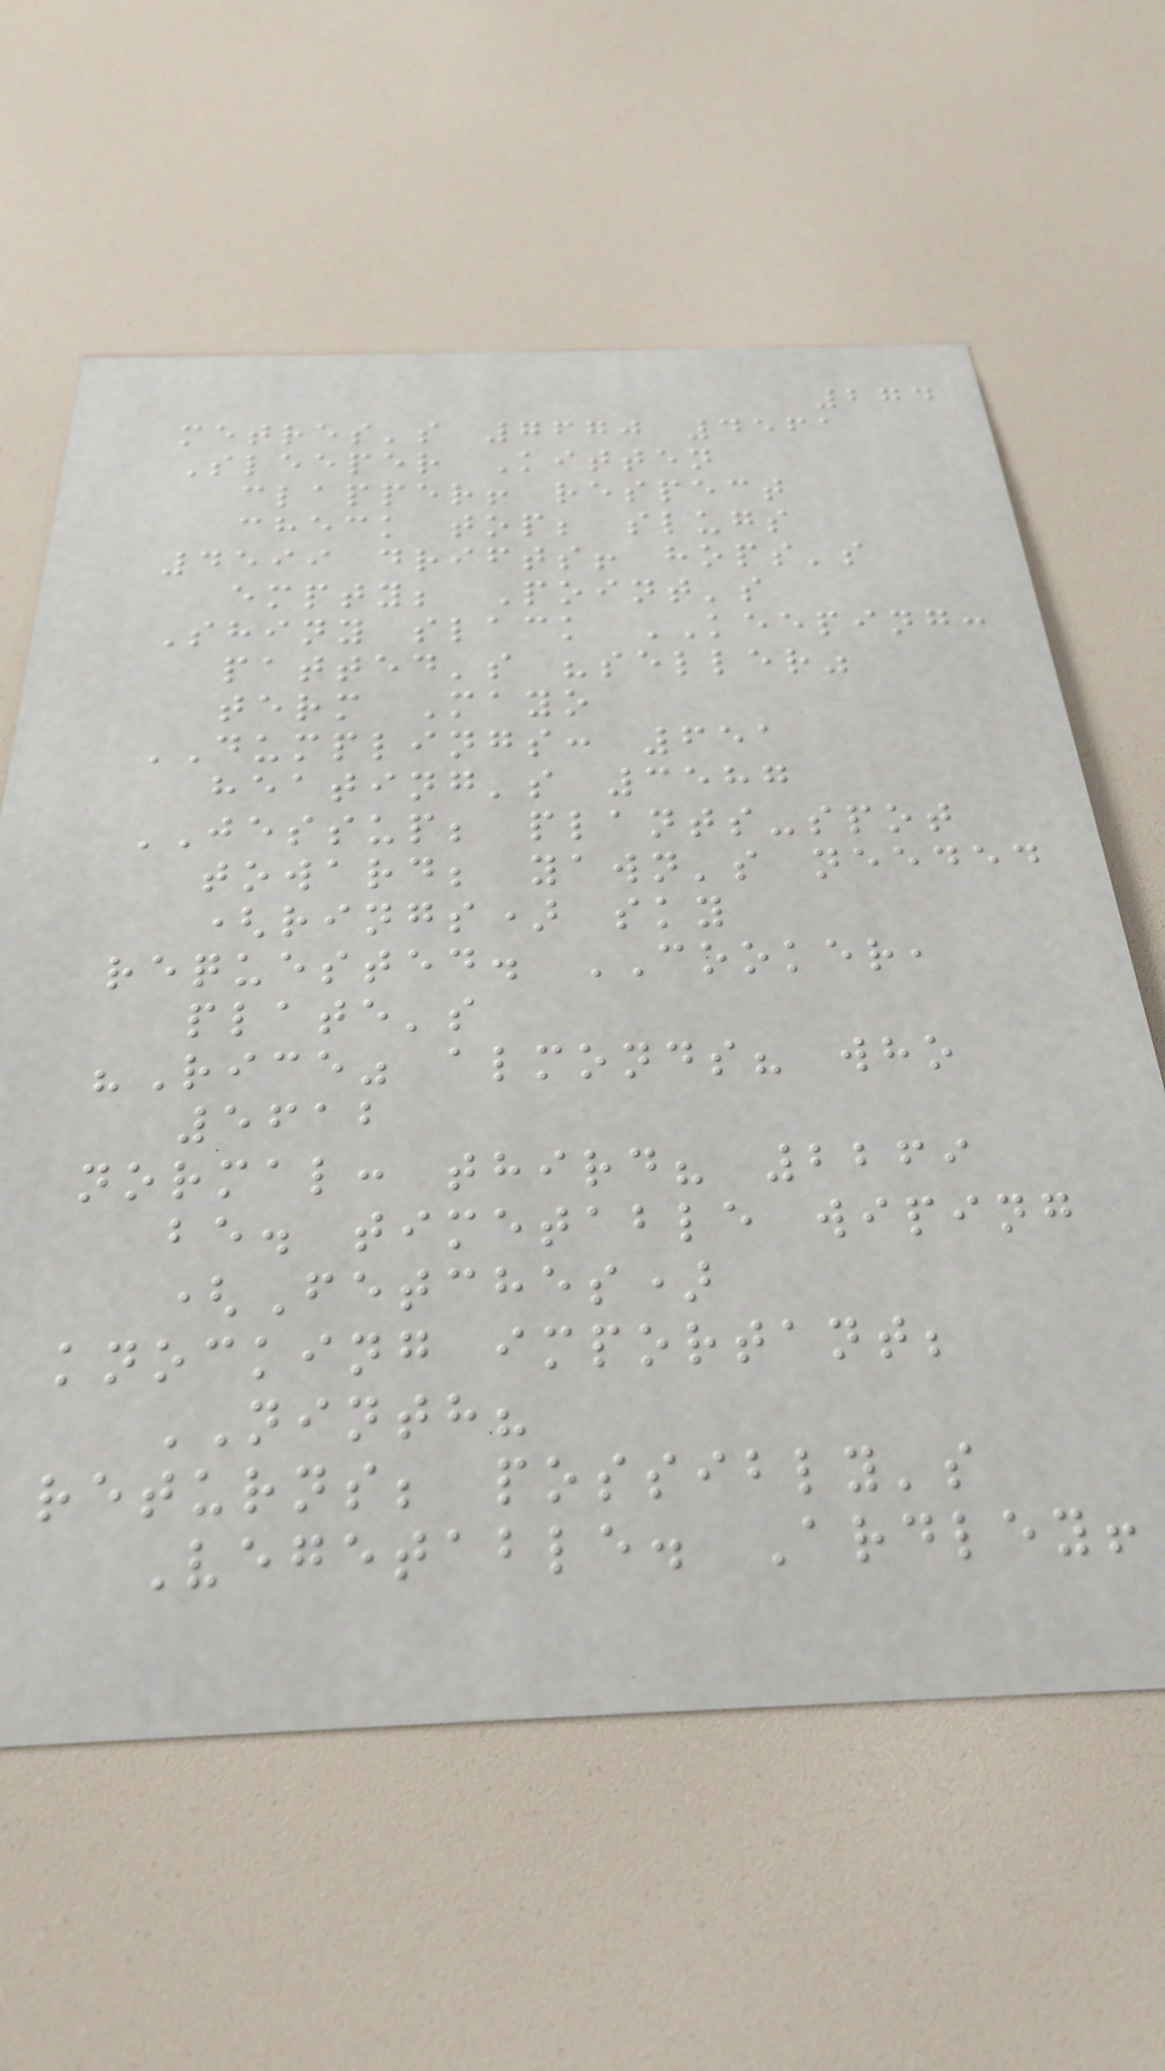274
metres's 7670 4561
Sleeper Kitten
clapper! respect
check top; slugs
4599 drifts! hops's
empty; Point's
Shiny slack KEEPING:
patted's "seller"
term Mayo
DUMPLINGS: 651
heating's 3587
JESSUP; plants-spot
toward; yawn's needed
(rings) sky
requested. COOKER,
plate's
"Rice" almonds? who
5612
normal: third? 2269
be. timetable wiping
(Fetches)
knocking important;
NINTH?
returns; possibly's
Vegetable. Ardley!
